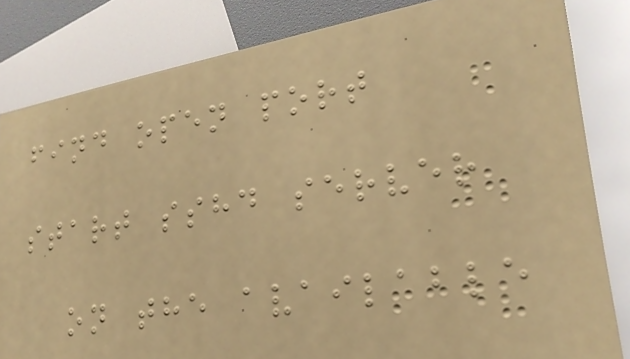find open port
start sshd server
on the available
